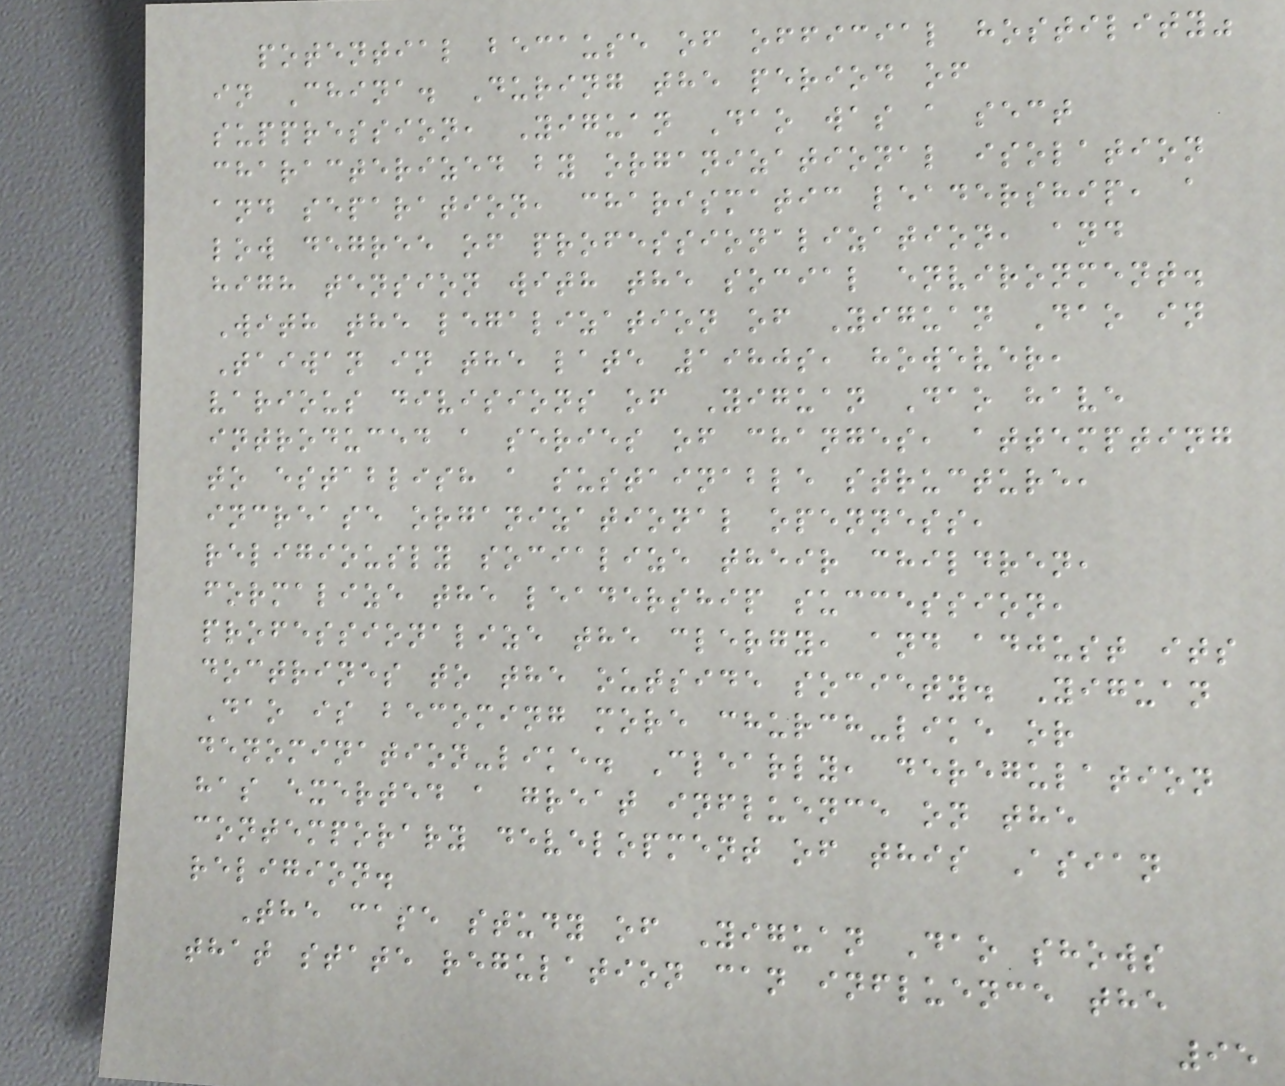potential because of official hostility"
in China. During the period of
suppression, Yiguan Dao was a sect
characterized by organizational isolation
and separation, charismatic leadership, a
low degree of professionalization, and
high tension with the social environment.
With the legalization of Yiguan Dao in
Taiwan in the late 1980s, however,
various divisions of Yiguan Dao have
introduced a series of changes, attempting
to establish a sustainable structure,
increase organizational openness,
religiously socialize their children,
formalize the leadership succession,
professionalize the clergy, and adjust its
doctrines to the outside society. Yiguan
Dao is becoming more church-like or
denomination-like. Clearly, deregulation
has exerted a great influence on the
contemporary development of this Asian
religion.
The case study of Yiguan Dao shows
that state regulation can influence the
95
